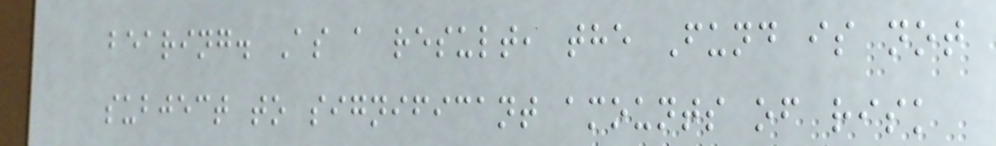bearing. As a result, the Fund is not
subject to significant amounts of risk
